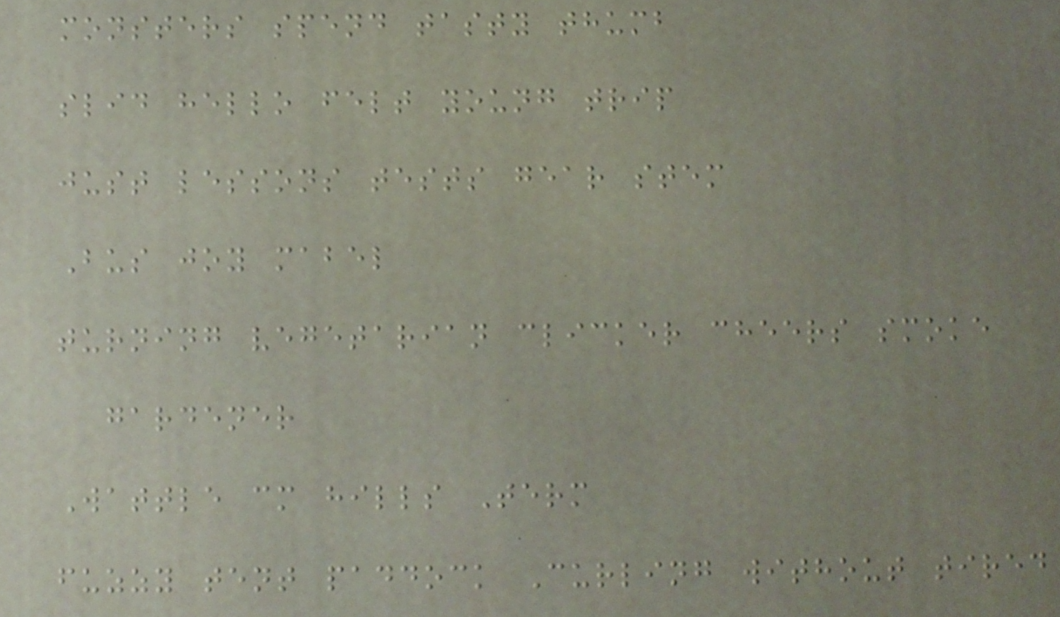monsters spend tasty thumb
slid hello felt young trip
just lessons tests gear stem
Bus joy mabel
turning vegetarian clicker cheers smoke
gardener
Wattle cm hills Term
fuzzy tent paddock Curling without tired
